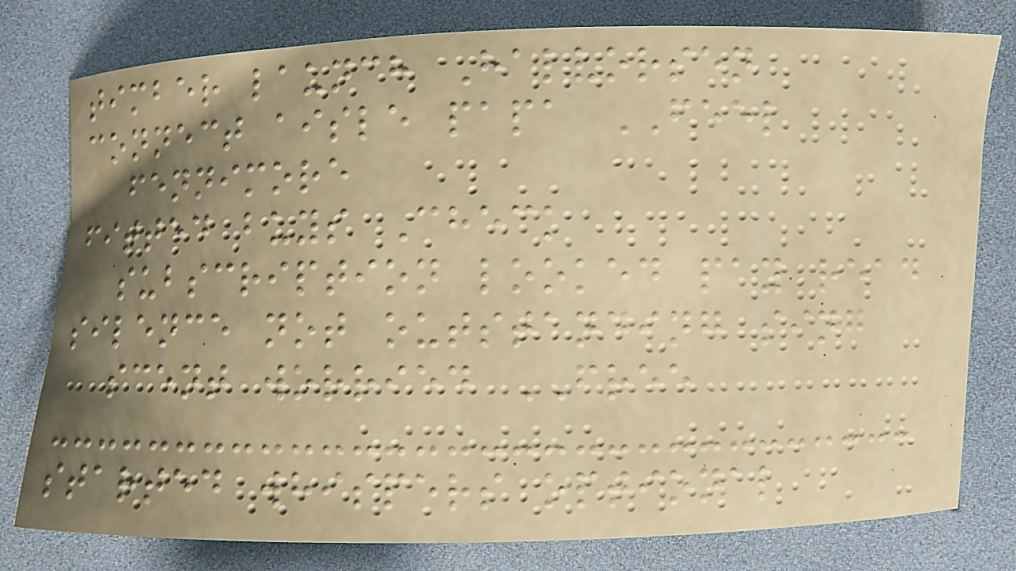timber launch Halvorsen
connect aisle papa FEEL
fennimore
fitted buys Check
subscription looked pay read
silence not outstanding sing
scent worried FREE
started whispers optional
